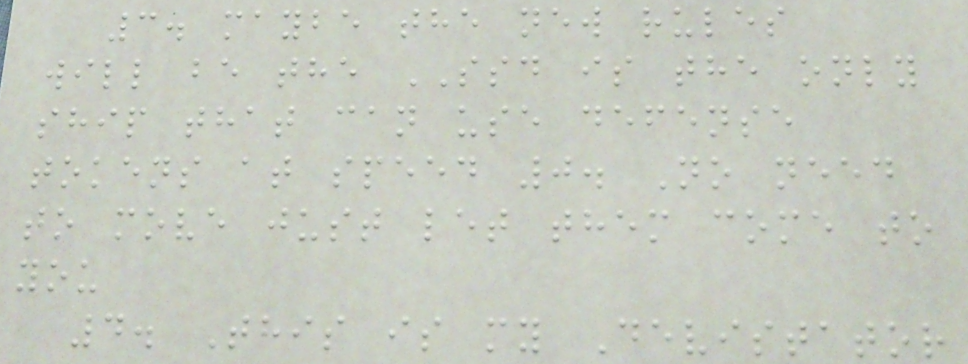3. maybe the new rules
will be the SSD is the only
ship that can use defense
tokens at speed 0. No need
to move just let them come to
you
4. This is my Devistator
